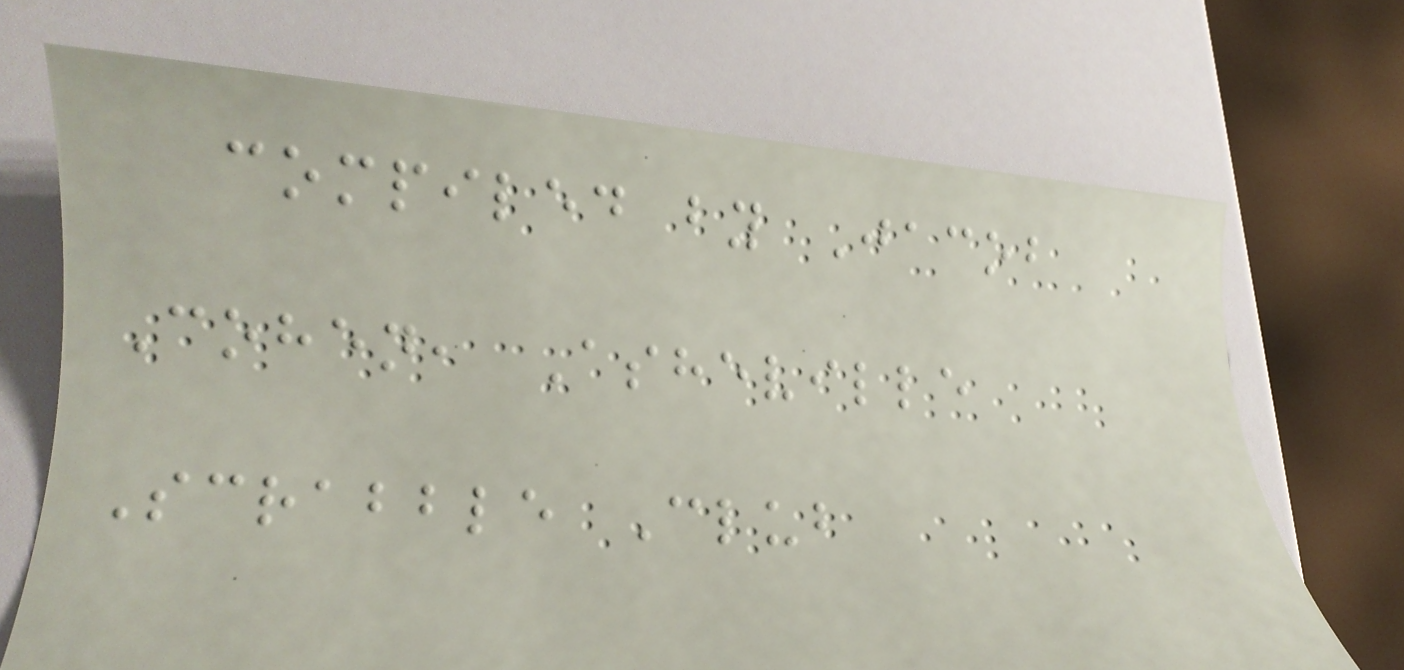compiled by Jacob
Cohen, Asheville
Scrabble Club
